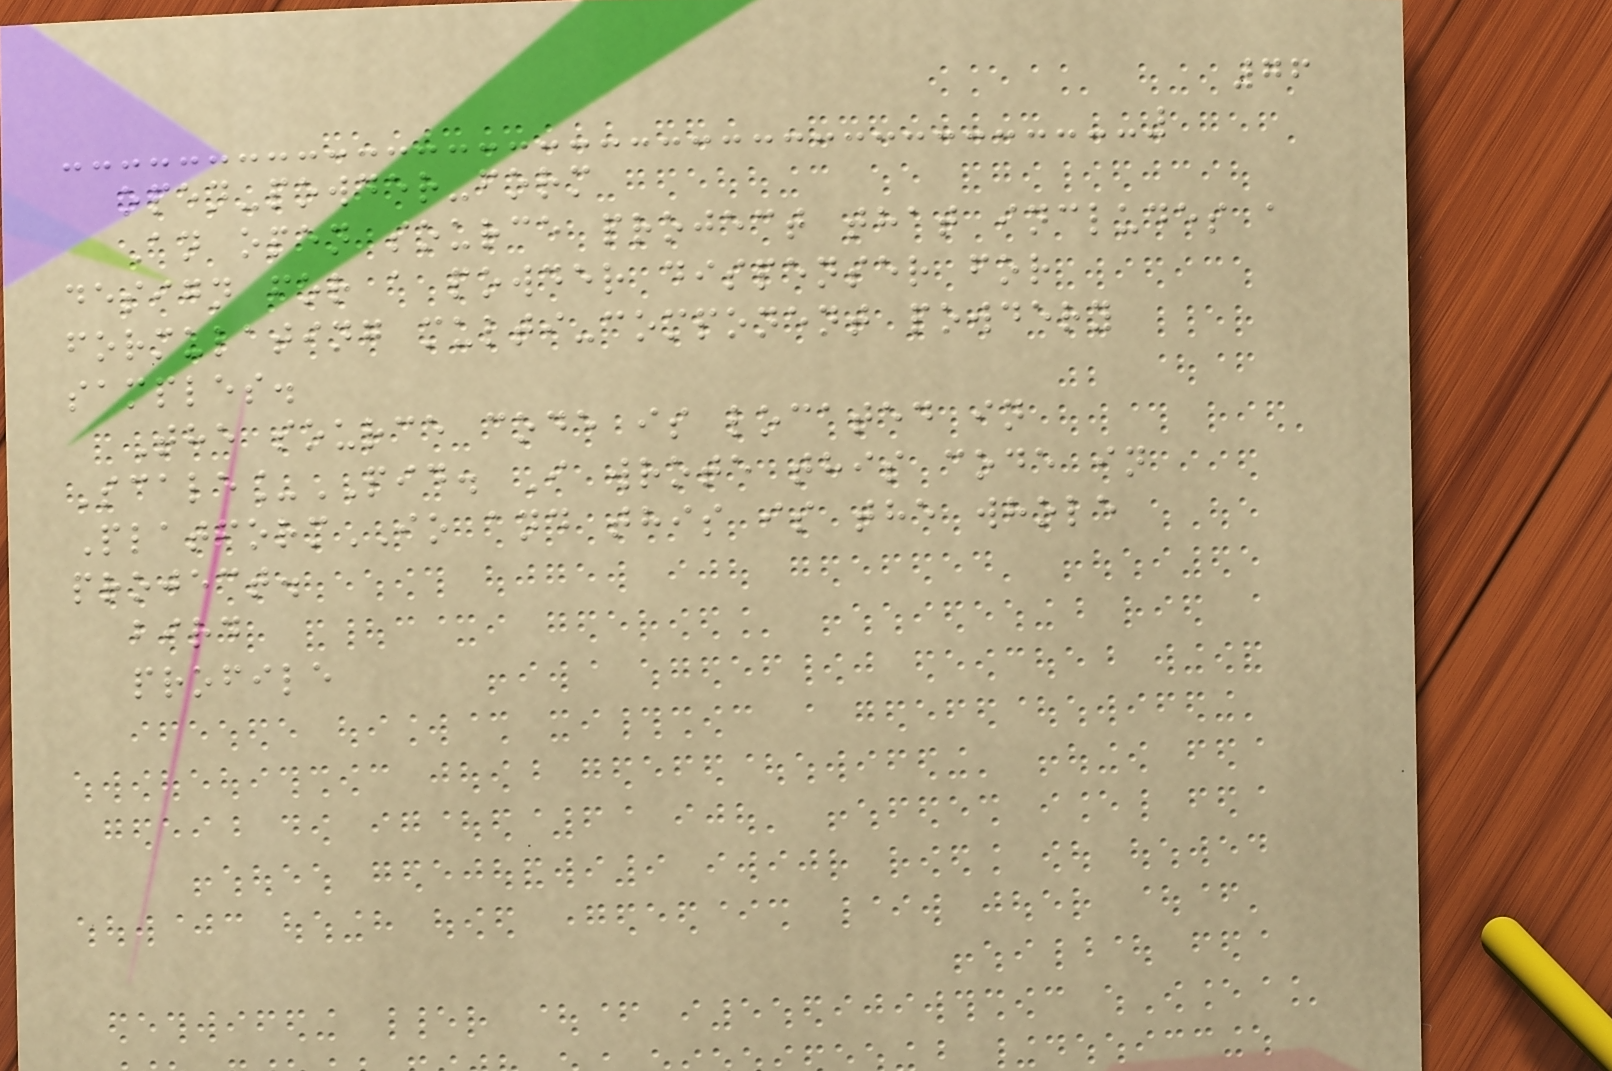76
open-powder-form
An open source project that includes a
design for a powder dispenser for
formulating multi-component powdery
samples.
The source code is located in
Scale_PID. I wrote this code in
PlatformIO and this is the whole
project.
bird
profile
